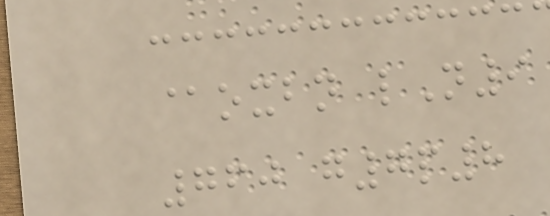@oxbn lN9
760 g7p8
